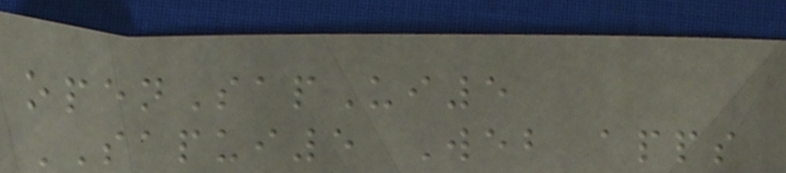openSapUi5
SAPUI5 Web apps
